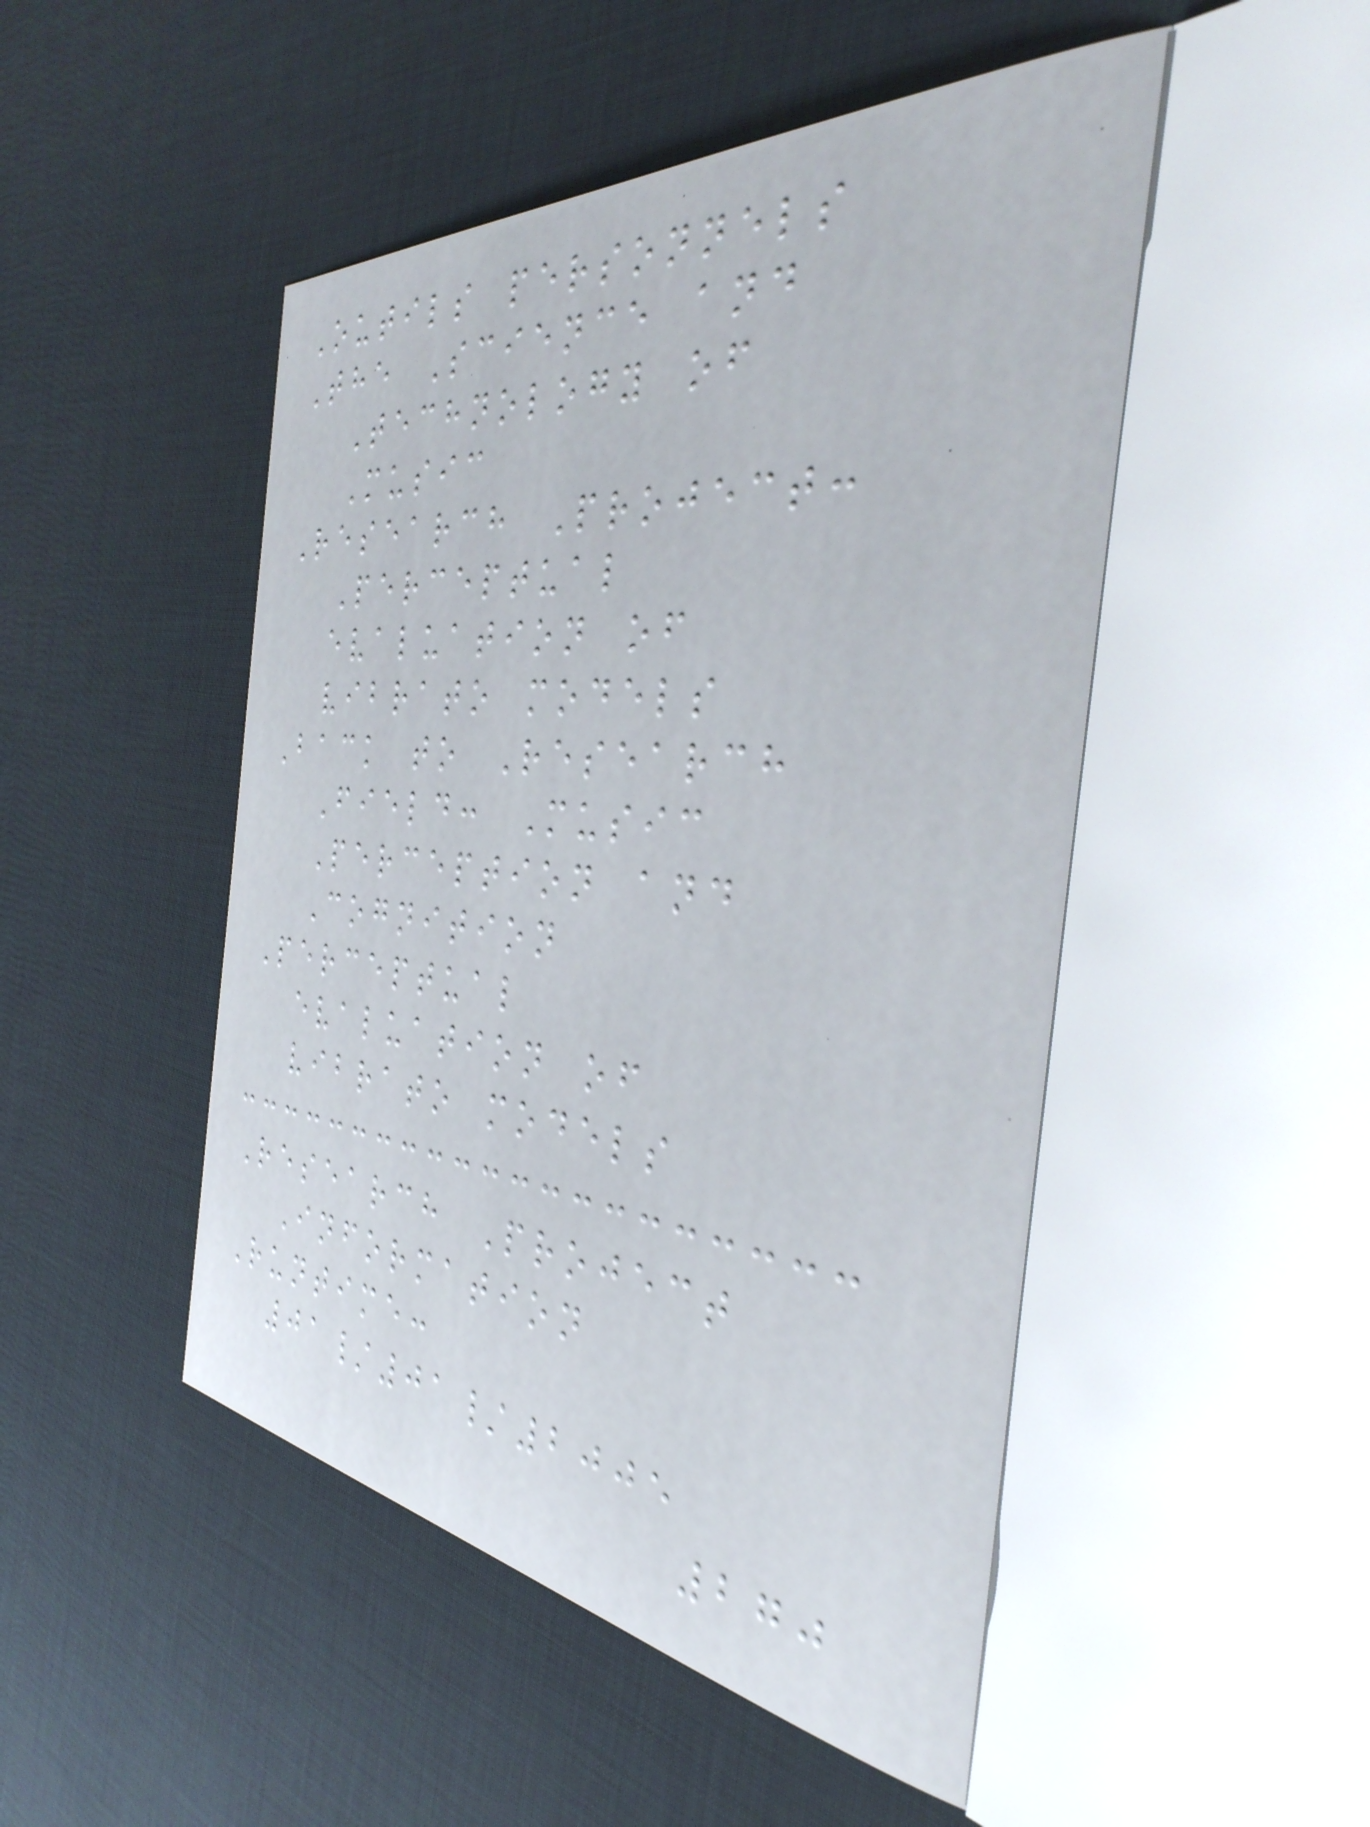Outils personnels
The Science and
Technology of
Music
Research Project:
Perceptual
evaluation of
vibrato models
Back to Research
Field: Music
Perception and
Cognition
Perceptual
evaluation of
vibrato models
Research Project
Information
Runtime:
01/01/2005
270
